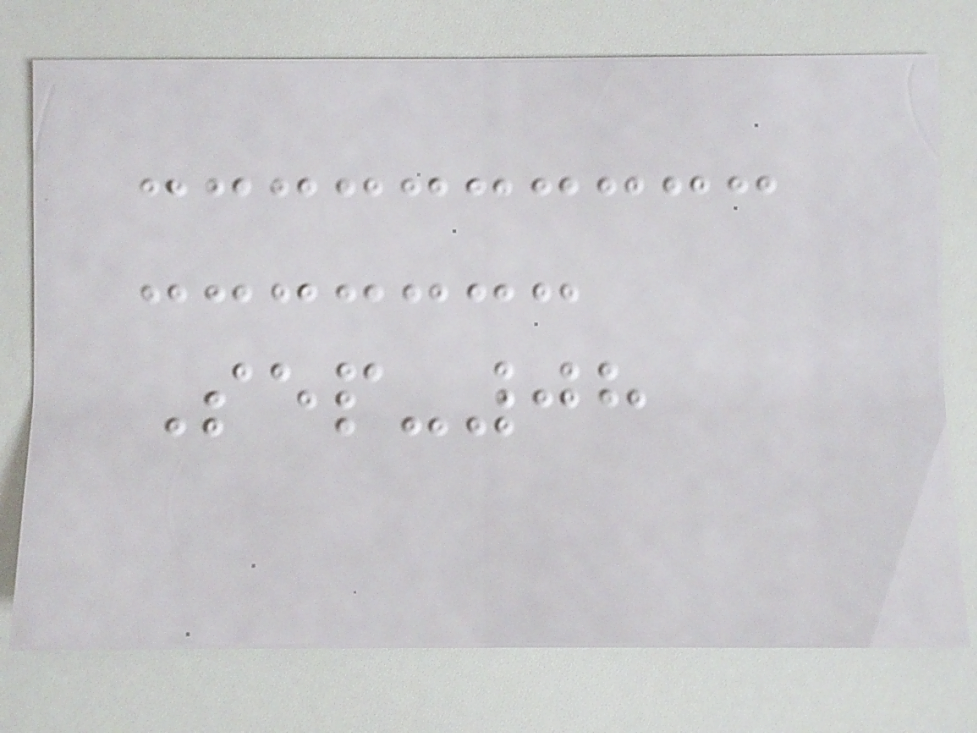Sep-08
